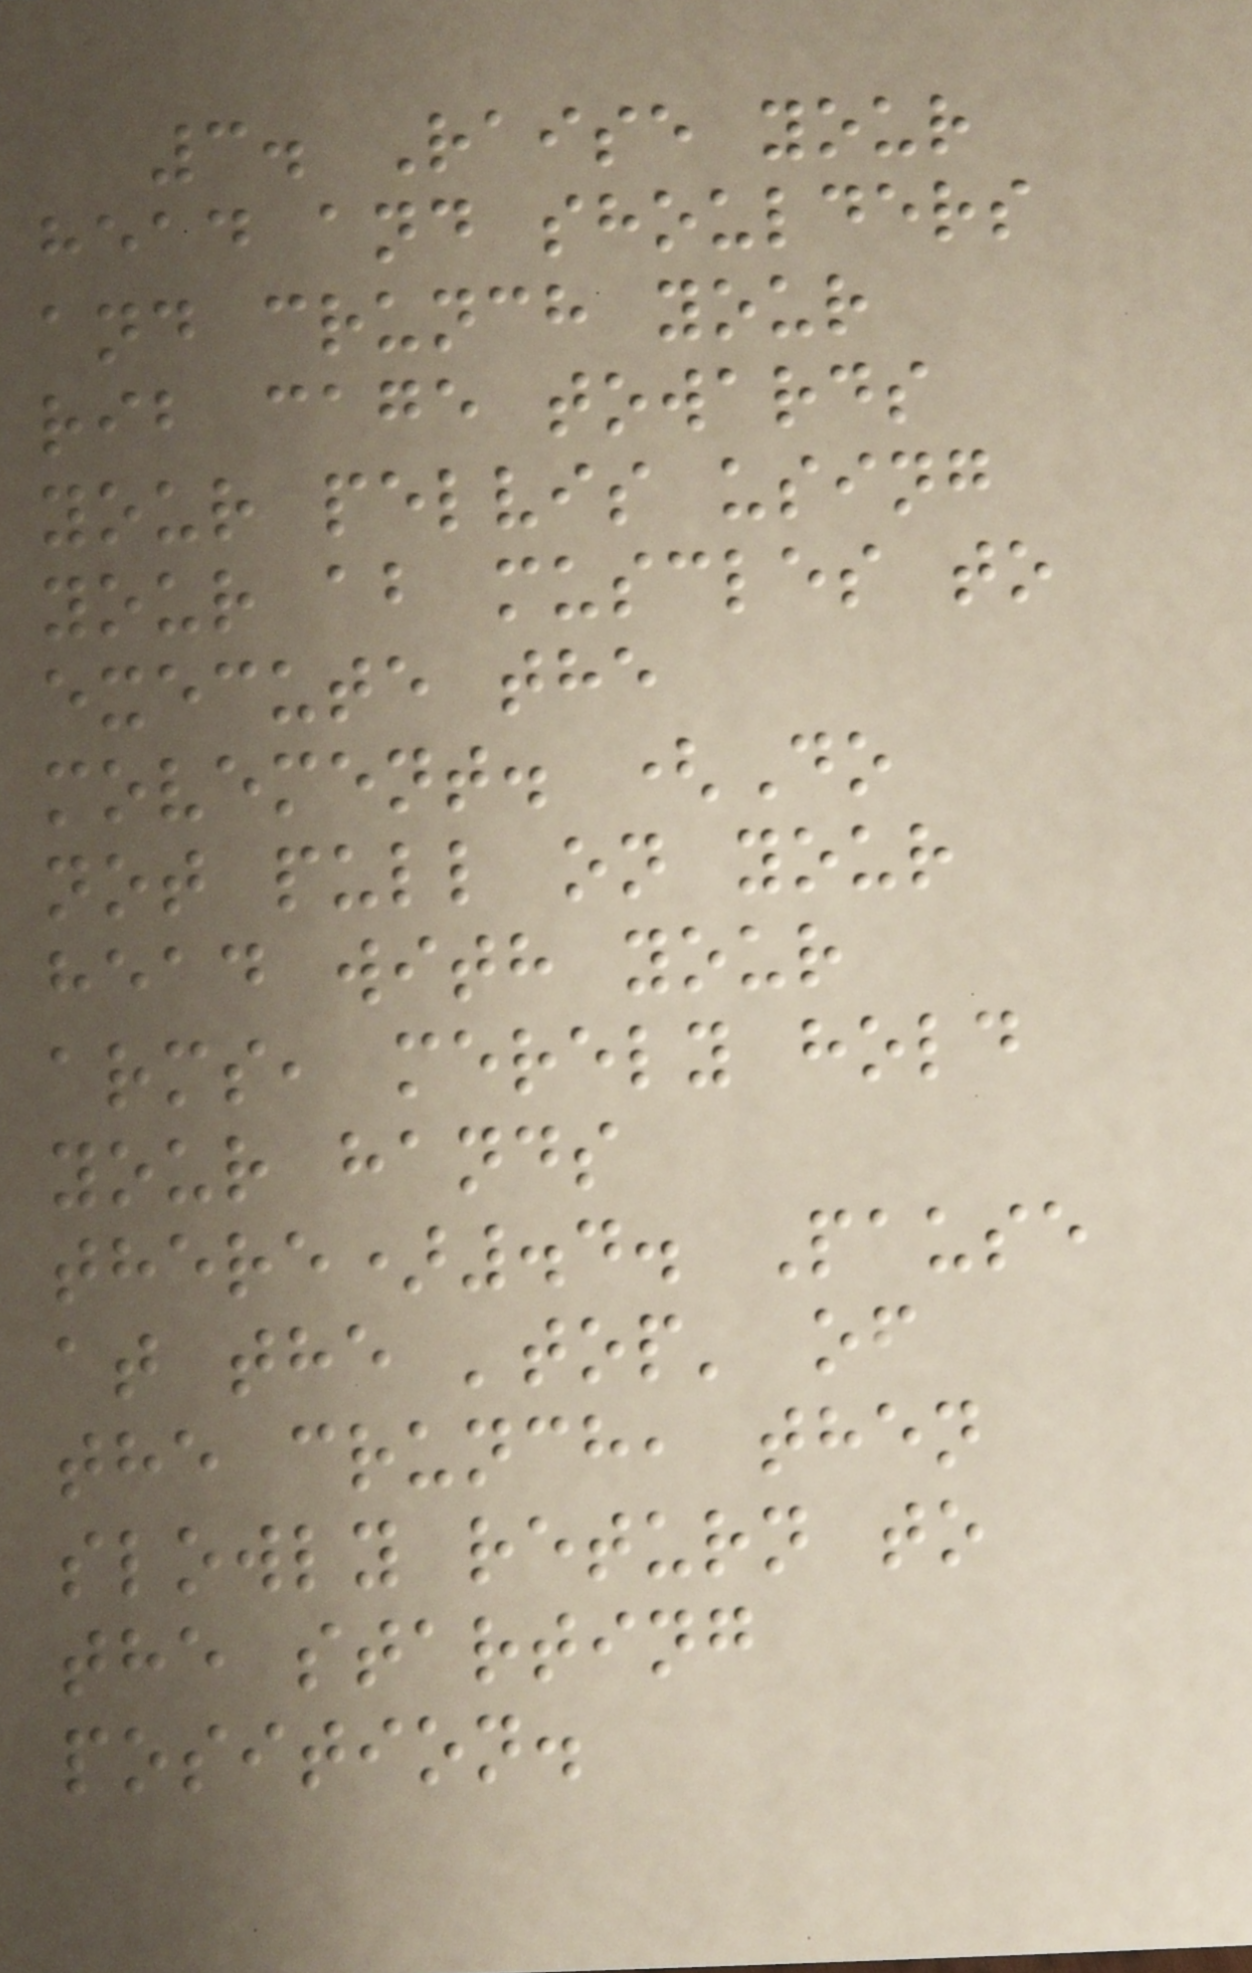3. Raise your
head and shoulders
and crunch your
rib cage towards
your pelvis using
your ab muscles to
execute the
movement. (Do
not pull on your
head with your
arms, merely hold
your hands
there).4. Pause
at the 'top' of
the crunch, then
slowly return to
the starting
position.
